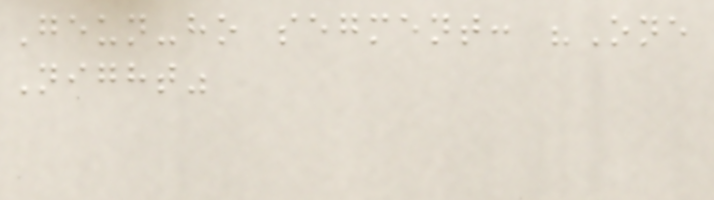Geun-ho segment: "One
Night"
